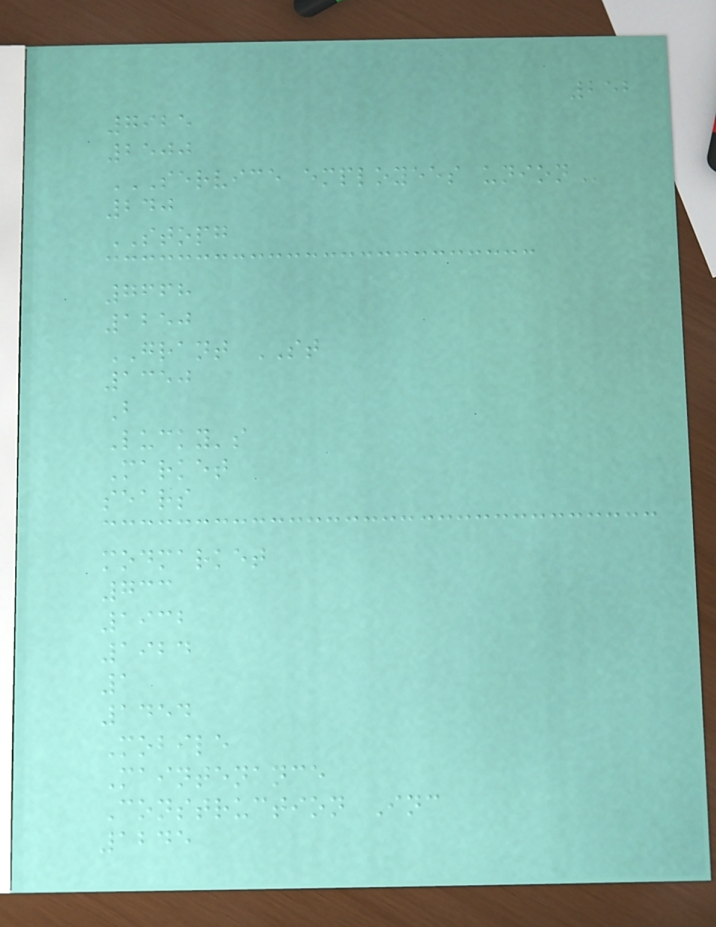252
7925
2500
SERVICE EMPLOYEES UNION
240
STOPG
7668
1250
GRANT ST
1350
B
Lucky's
Market
sears
modmarket
733
1932
1924
1
1454
Mobile
Maintenance
Construction Inc
1245
